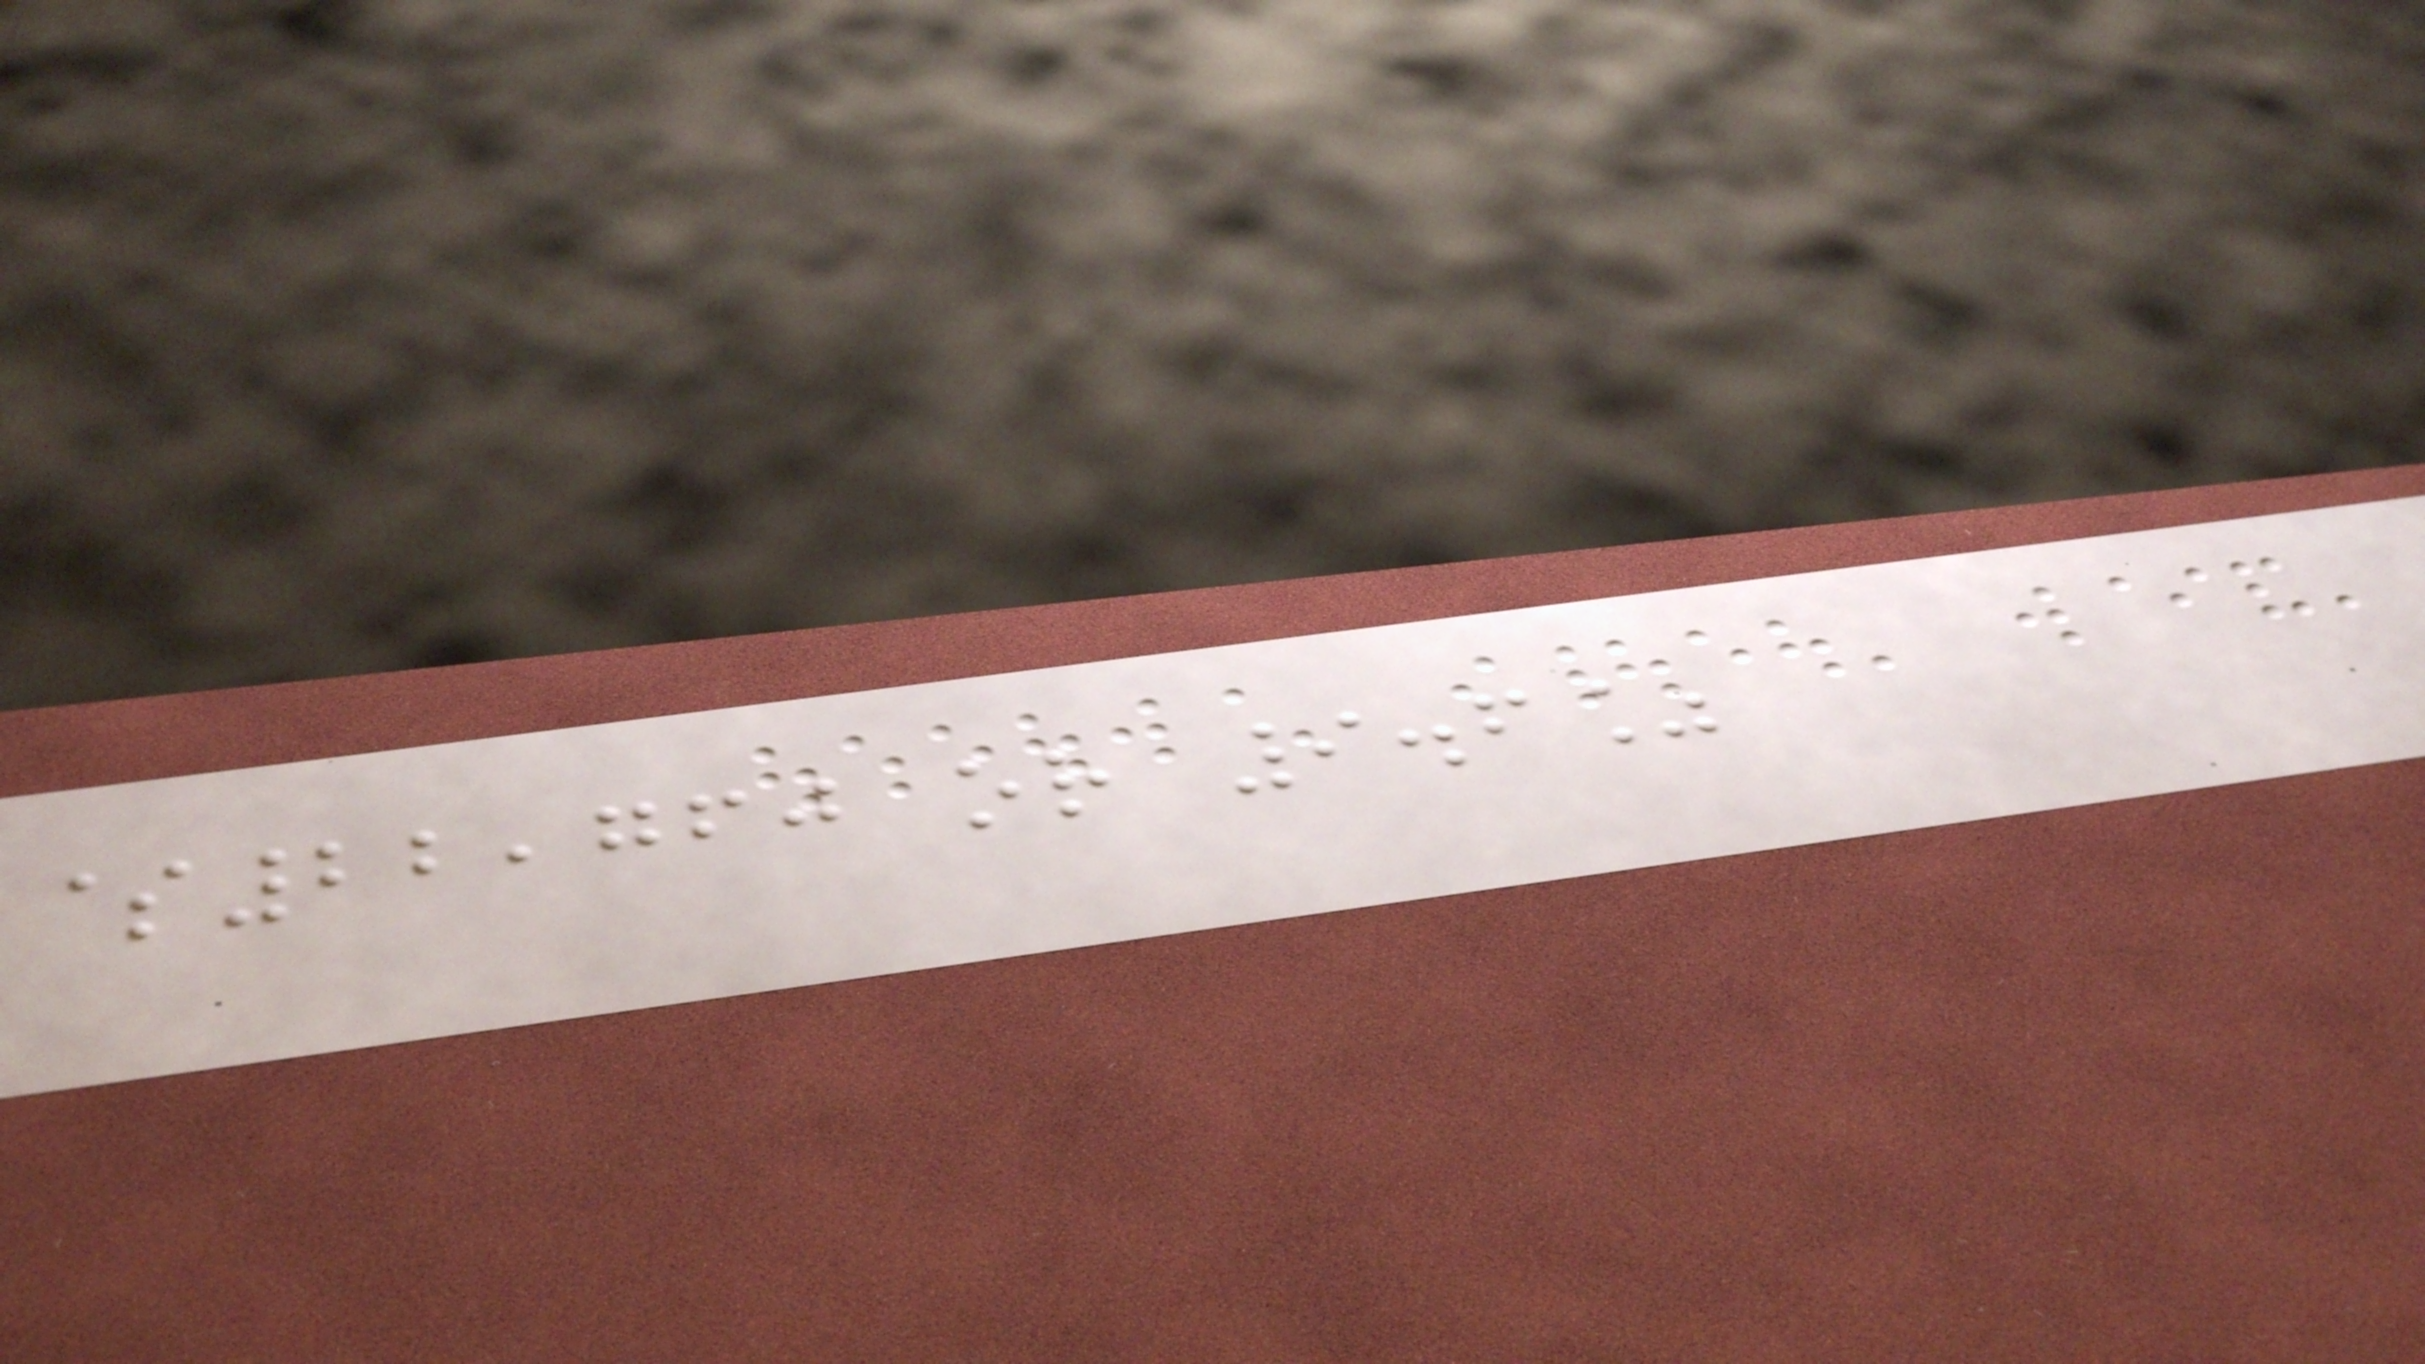$22,760 or 9.6%
